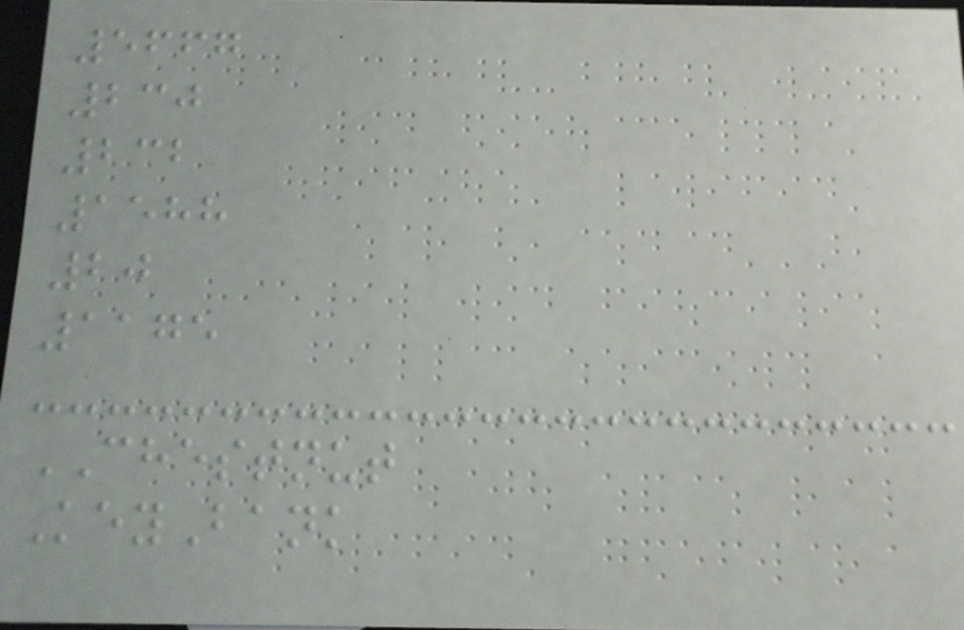5667
230
232
1588
20
1175
CHESTNUT
KeyBank
